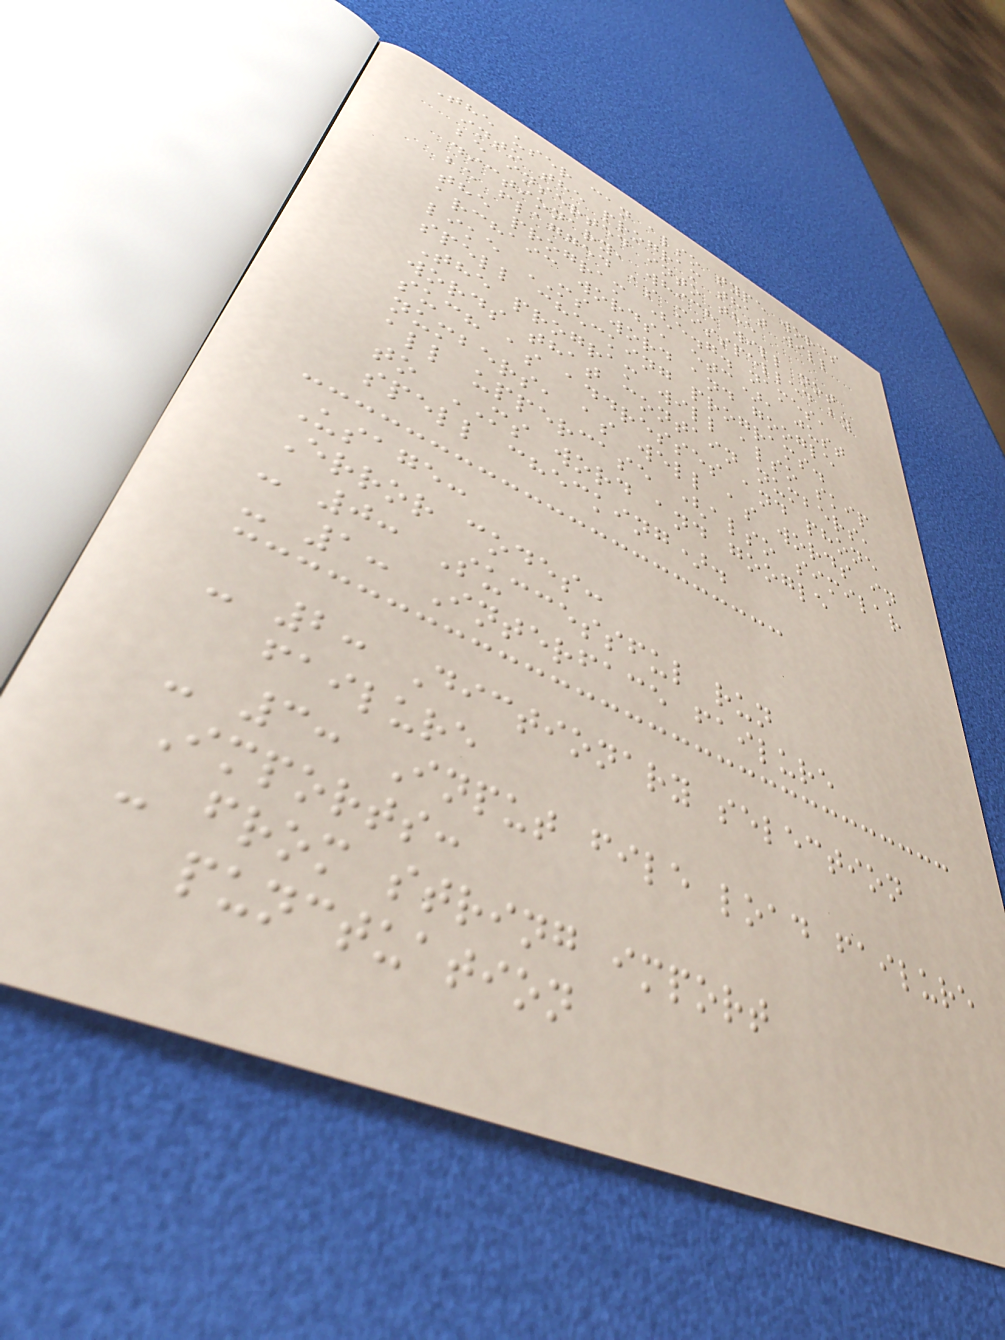The user can also type words
into the program that will
be inserted into the
dictionary, which will not
be flagged as misspelled by
the program (e.g. names,
archaic words, etc), just
like MS word and google
spell checking programs.
The program will also skip
words that contain numbers,
such as addresses and phone
numbers, as well as words in
all uppercase (also similar
to MS word and google
spell checking).
Usage:
Error codes:
- 0: Successful run
- 1: Interface failure
- 2: Dictionary selection
failure
- 3: Input file load failure
Imports:
- from string import
punctuation
